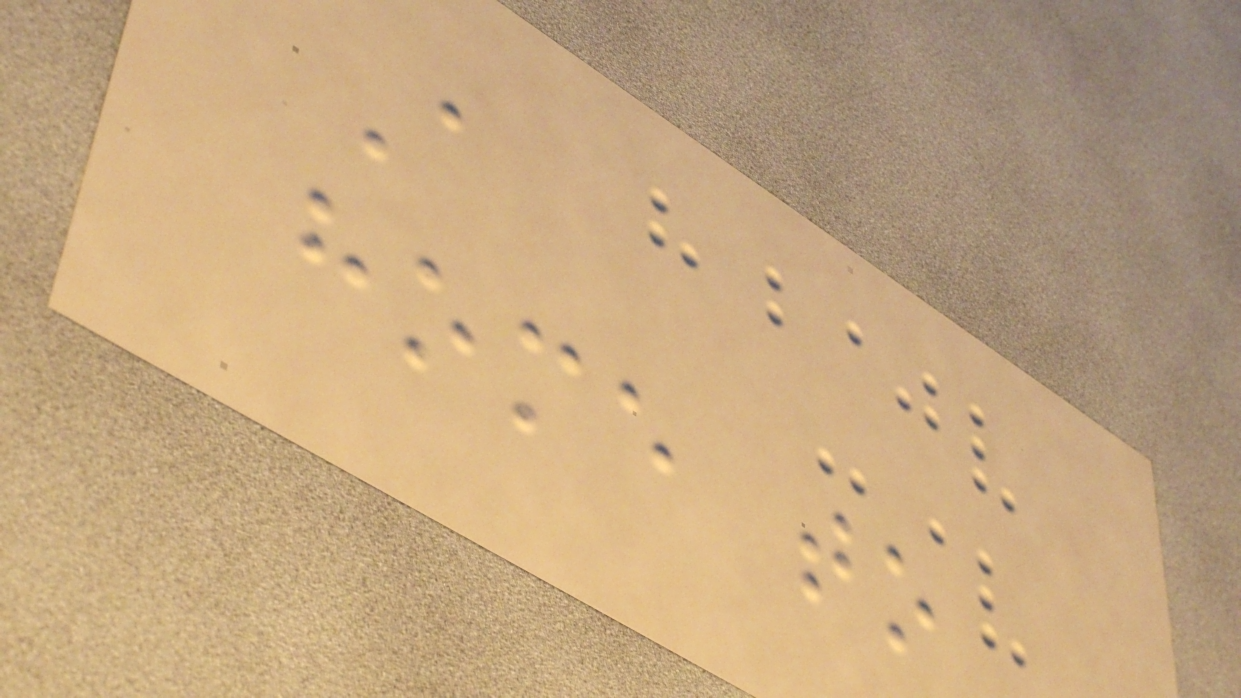A
home to
